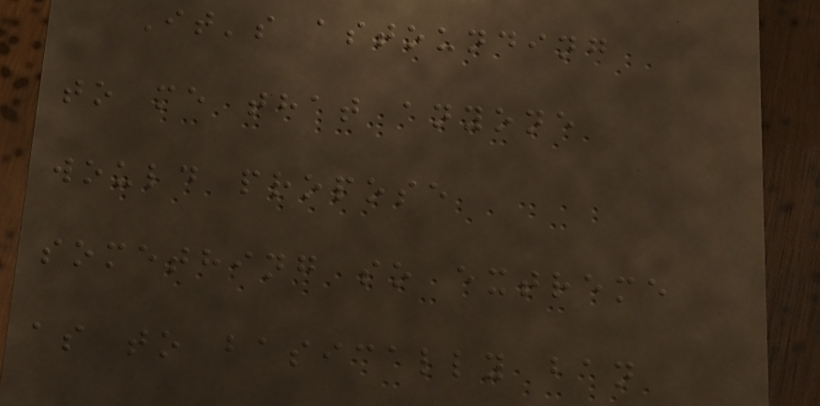It's astounding
to me that anyone
would propose
something so extreme
as to basically ban
